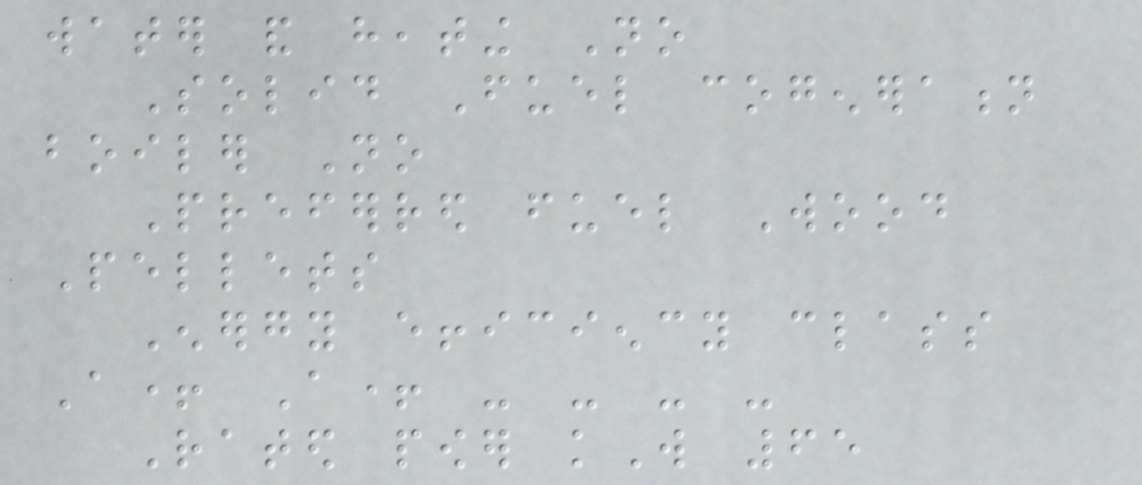water and heating No
Solid Fuel cogeneration
boiler No
Preferred fuel Wood
Pellets
Energy efficiency class
A+ A+ - - - -
Rated power kW 65
